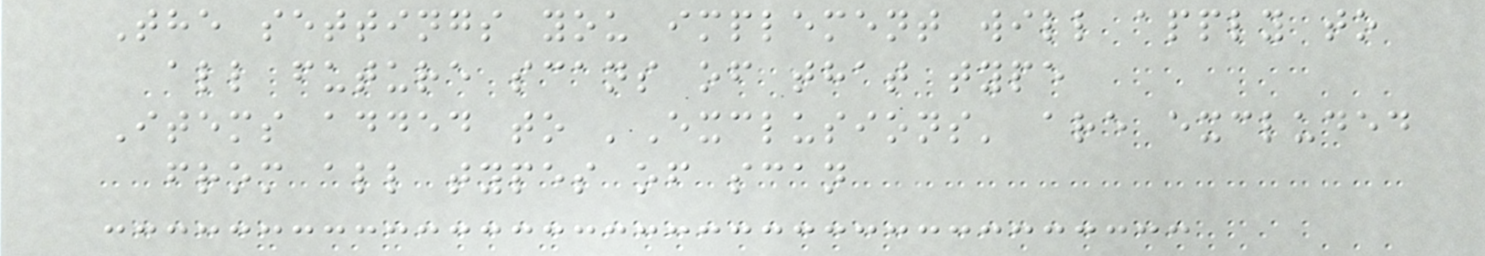The settings you implement will apply to
all future scans of that type
Items added to 'Exclusions' are excluded
from all types of scan
